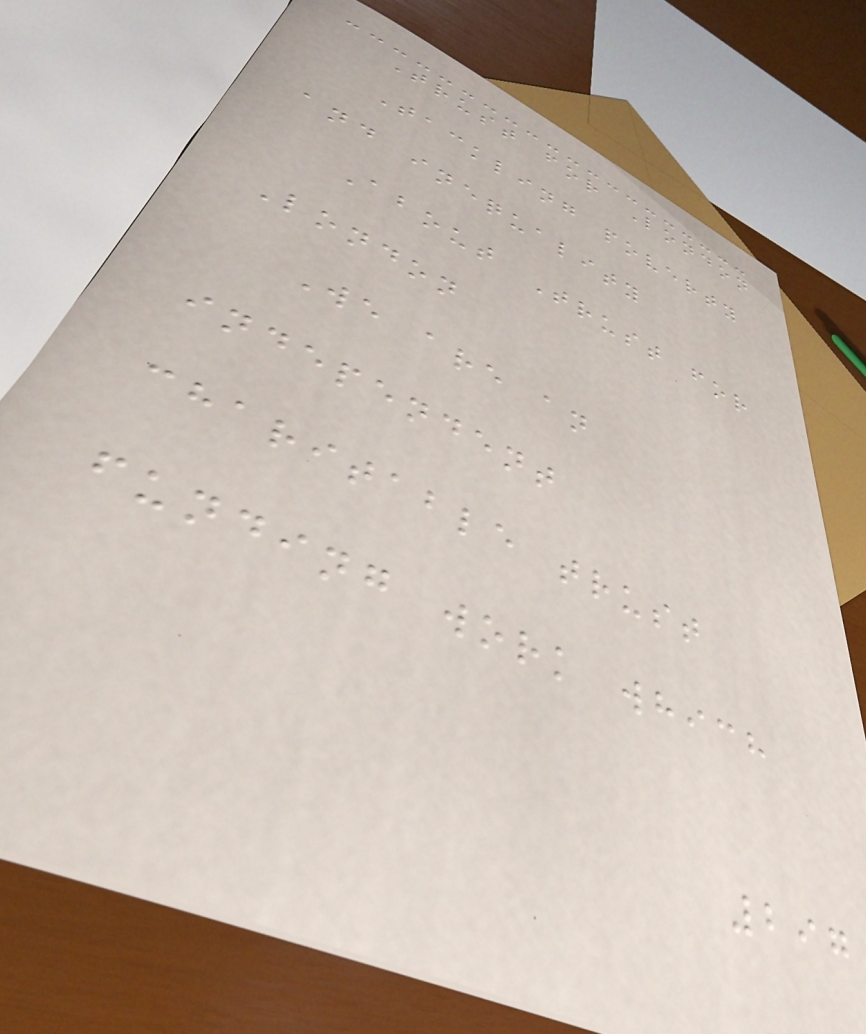Trust for London
Tackling poverty
and inequality
About Trust for
London
We are an
independent
charitable trust
funding work which
297
